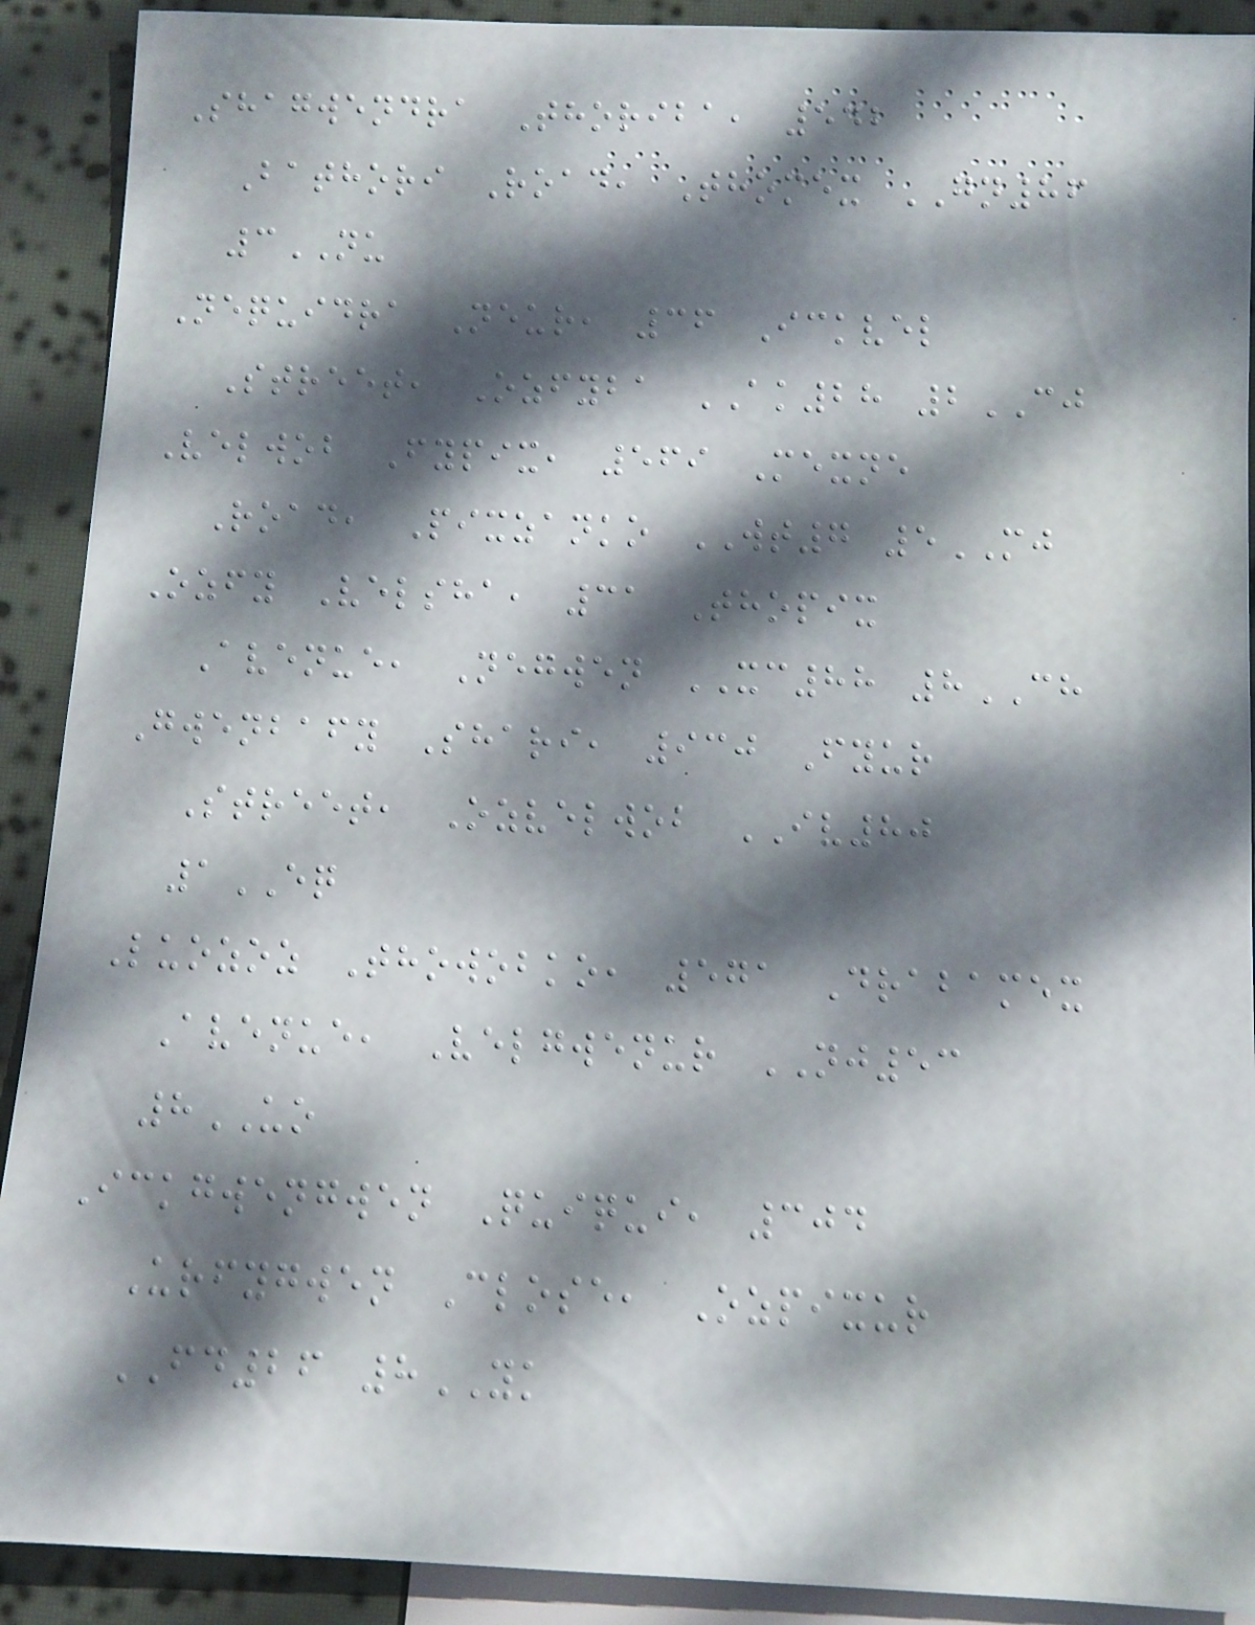Shagwendra Thoriba, 542
Bathori Road, Thomex GN86
3NU
Nequidra Neur, 36 Ickvel
Street, Ozfyba AK28 2CJ
Velwob Fypix, 569 Mexne
Road, Pixzanko WT7 5MJ
Ozfy Velsha, 31 Thopix
Avenue, Negwen XC88 8CH
Gwenbafy Shari, 930 Fyur
Street, Ozvelwob IV80
1EQ
Luozoz Thowobko, 571 Drabamex
Avenue, Velgwenur NJ53
8UO
Ickgwengwen Quiqui, 304
Urfygwen Close, Ozpixur
FD26 8YK
